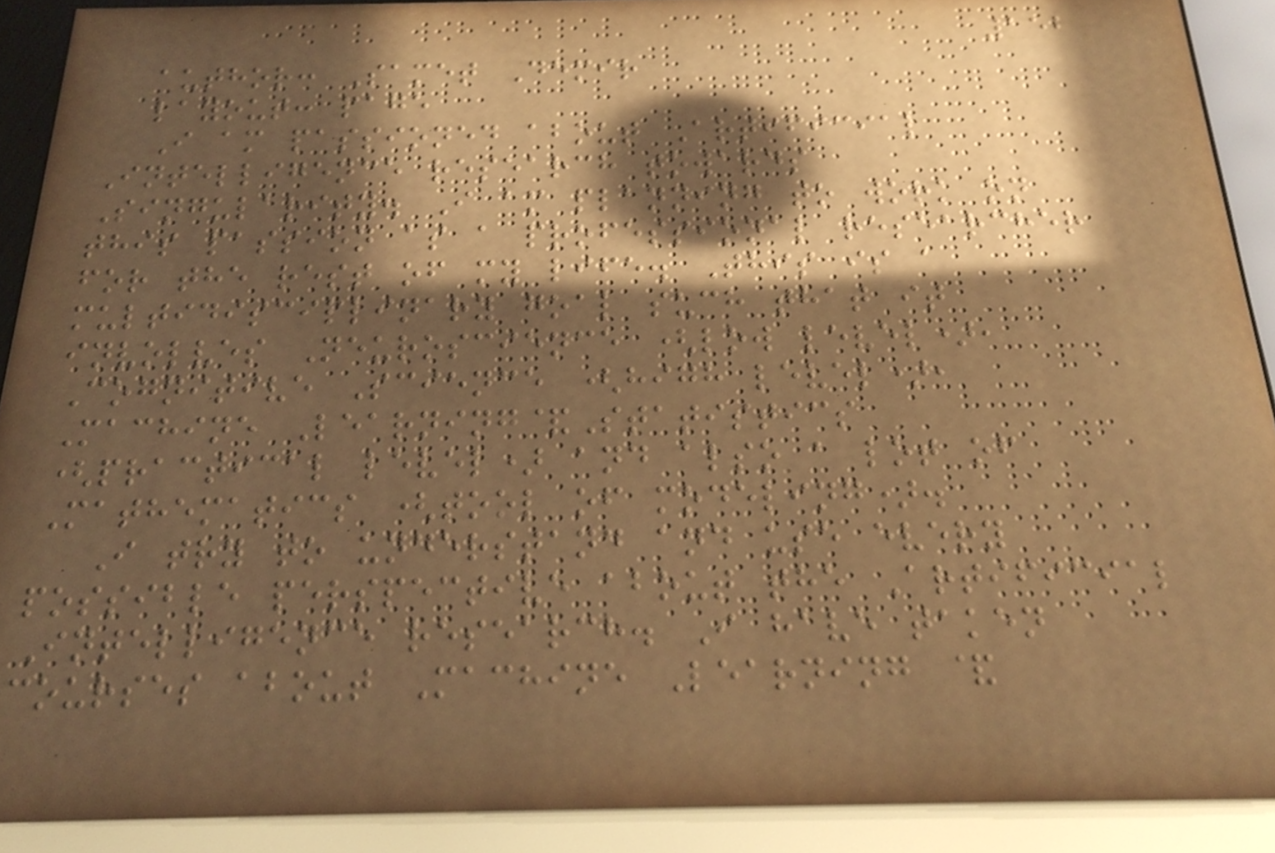152
author: Samet Demir
layout: page
I am passioned about Artificial
Intelligence research towards
Singularity. I am planning to work on
this passion as a professional researcher
for the rest of my life. This is a
multidisciplinary goal such that it
involves Neuroscience (low level),
Cognitive Science (high level),
Machine Learning&Statistics
(practical level) and also a lot of
Mathematics (tool of modeling).
I try to understand and use every
possible perspective about the Artificial
Intelligence research. I have taken
courses about Machine Learning &
